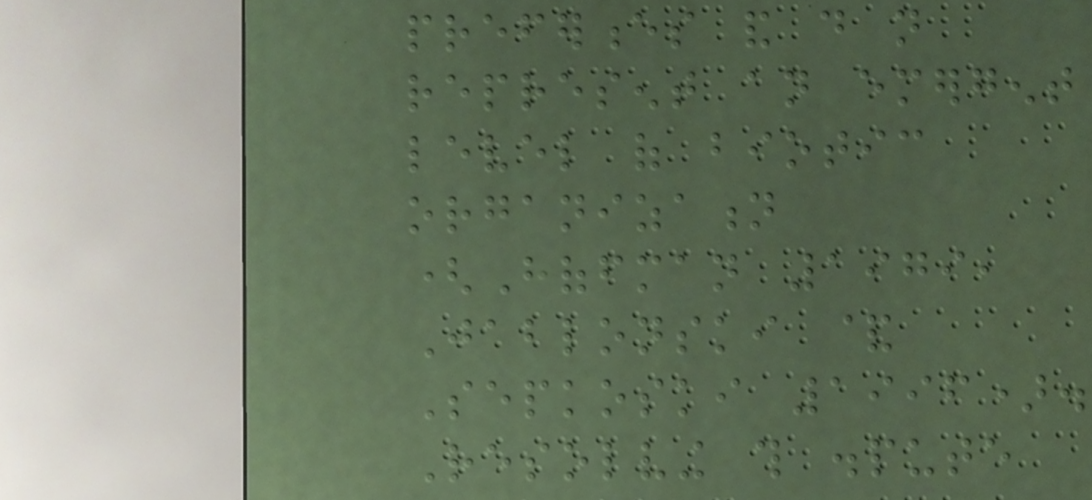preferences and do not
represent an emergent
level of biotic
organization
(Hoffman 1979,
Jablonski &
Sepkoski 1996).
Resolving this dispute
